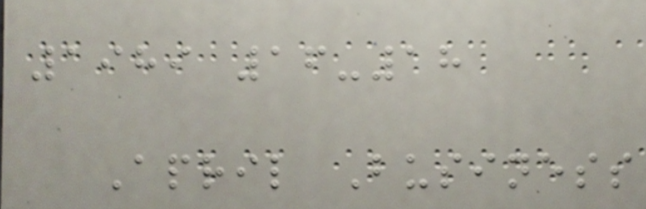1989 16-18
April Business
